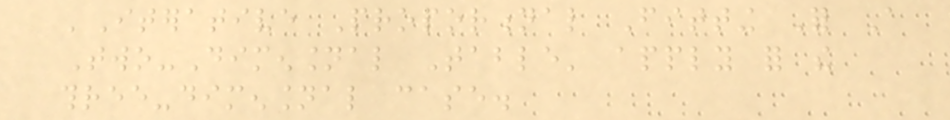'Iterative Proportional Fitting For A
Two-Dimensional Table' apply for the
three-dimensional case.
